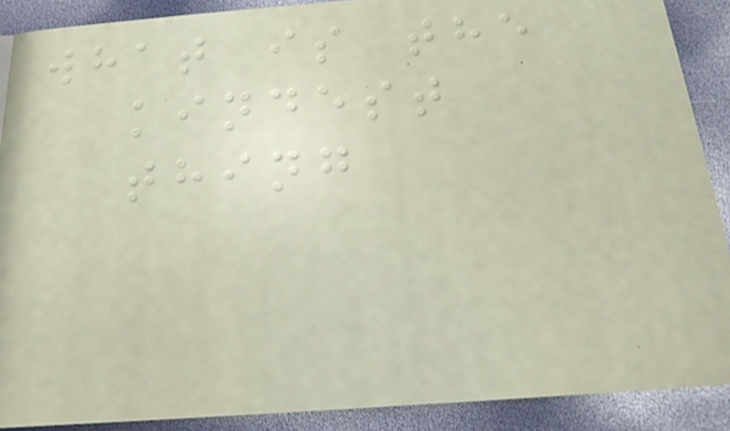what is the
kindest
thing
